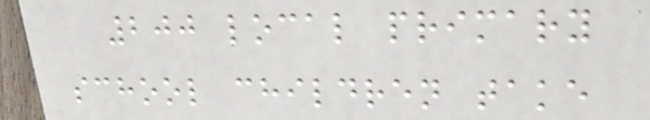200 local primary
school children take
